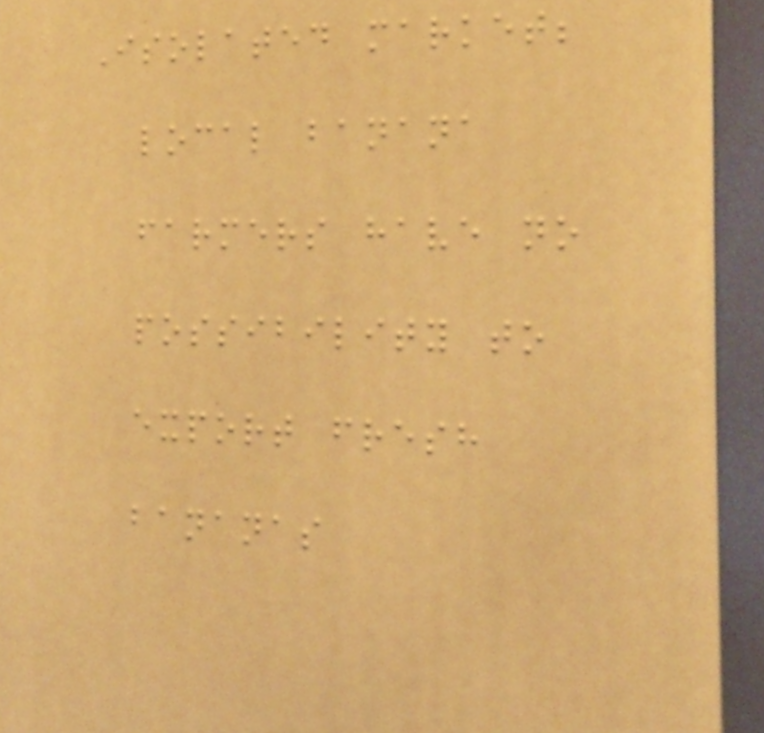Isolated market;
local banana
farmers have no
possibility to
export fresh
bananas
